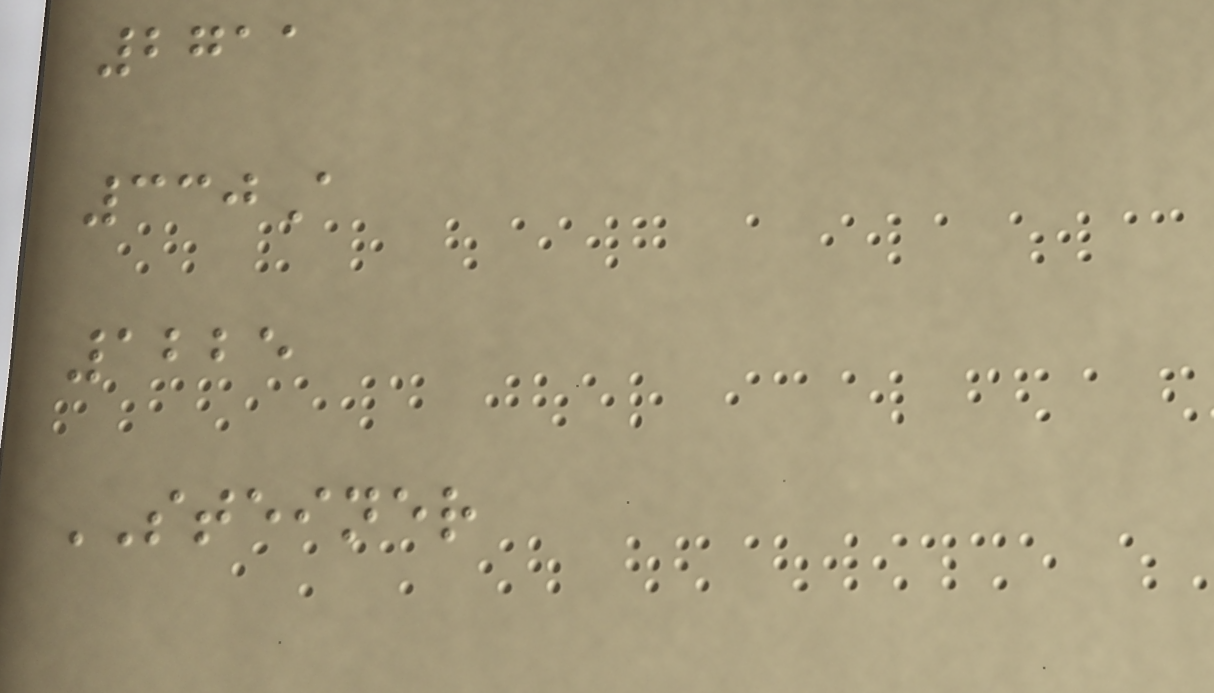2711
330A
1225
STEINER
